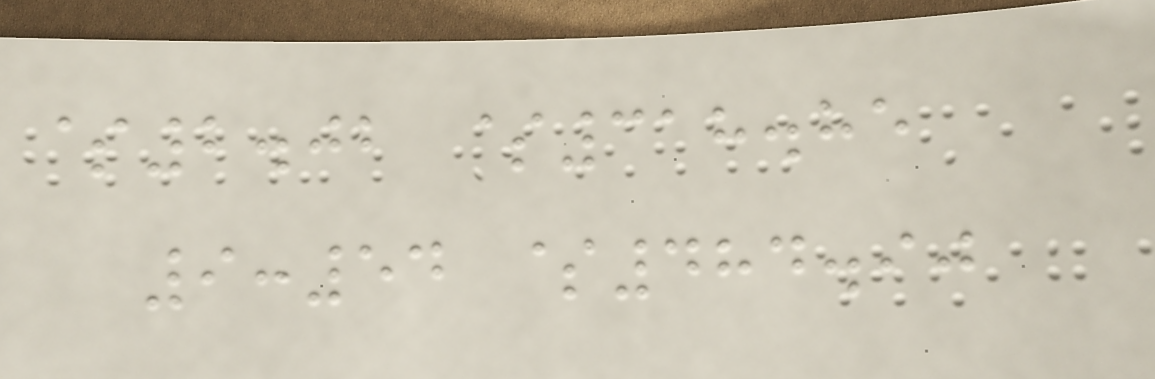$2.02 $318.85
9:54 $484.90
